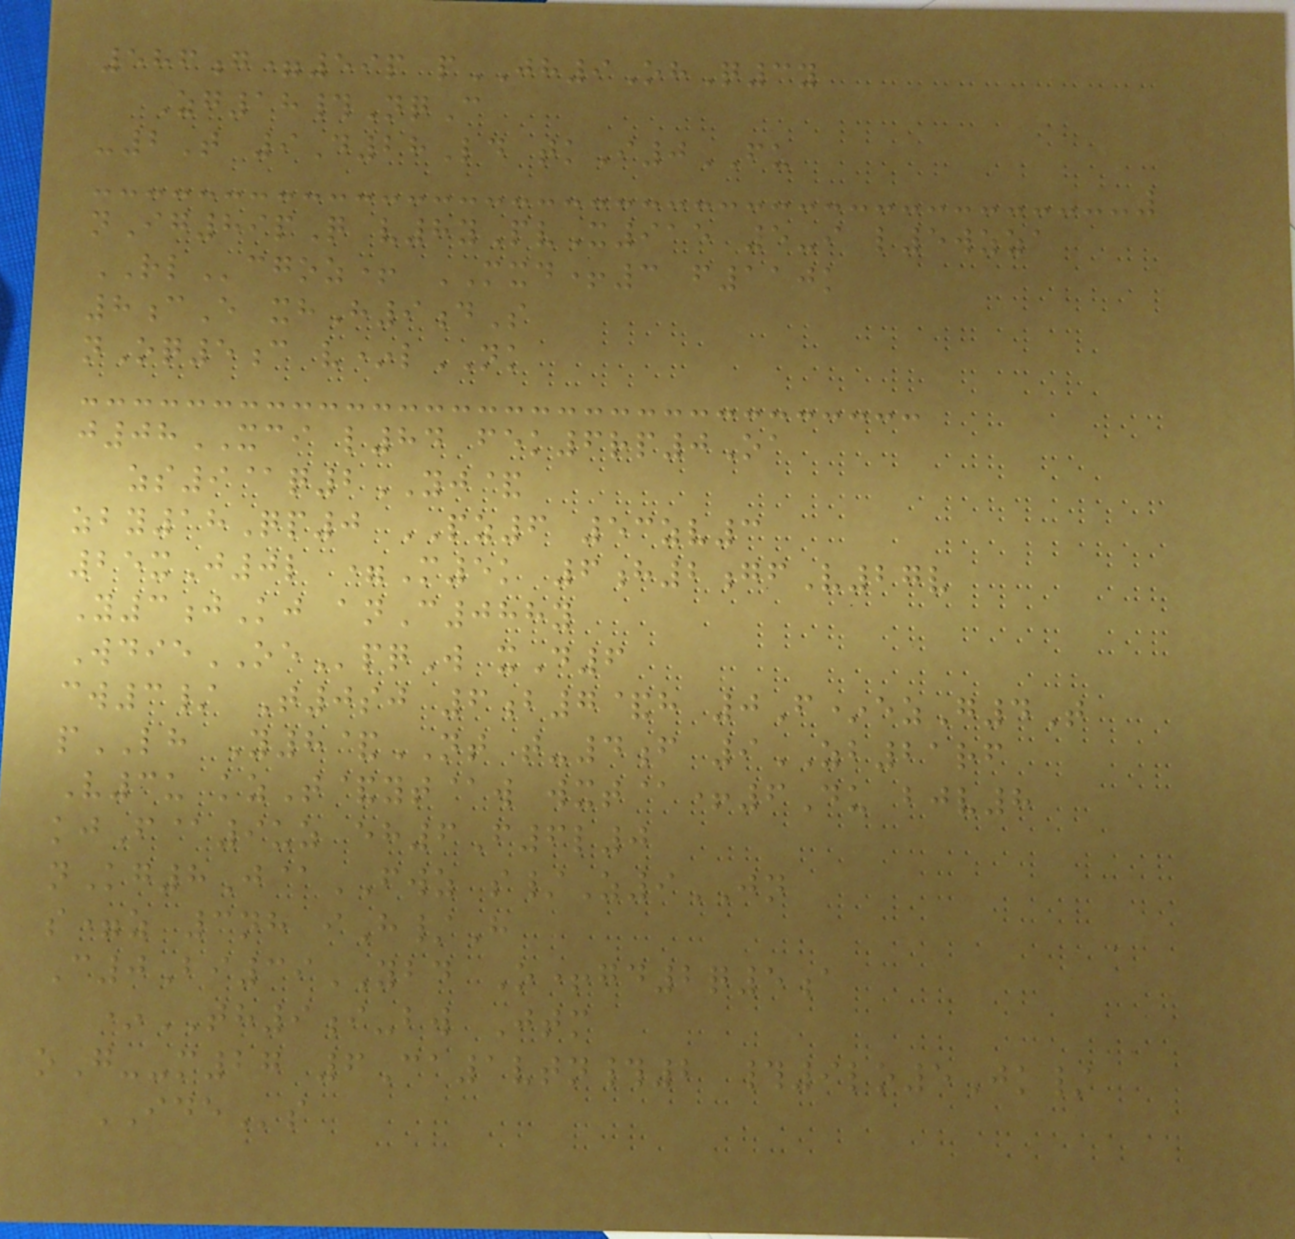586g=59p pJH9OhQ3y
Zg18#NqC
-2T 9D28Ld tkI0FU
nIg89pQ v8yPvX915 5-i l5wzza
RLcgoz+ MXD+3 f110k
8cE xhH9dS
nOq5c v*lNK
j08XCI l84 fek6rp0Oa
zs9@q2YJ&
zby18Qp0 PZ6 53zv3
25xJ0l =M5k 6h2gfV27v
Y3jKj anC088y
WdieOEpqW xD6
cw3/ T0sj 6b7&h 0F*ezG4T
pLH Y8&NT t-4f 9ZB21rf
V3u kzT&yt@w wxt@+6Du bjv8
kjF@9uz eh6F6l0
nKg8J@FWZ s/Z9JN
s=z 3nh iH/H
C0Bi39YBD O+gd2q5a
*TH9i-bw Jtm
oG--m27 6Ca1vtn#2 #9lo5Jk/
IDEs
